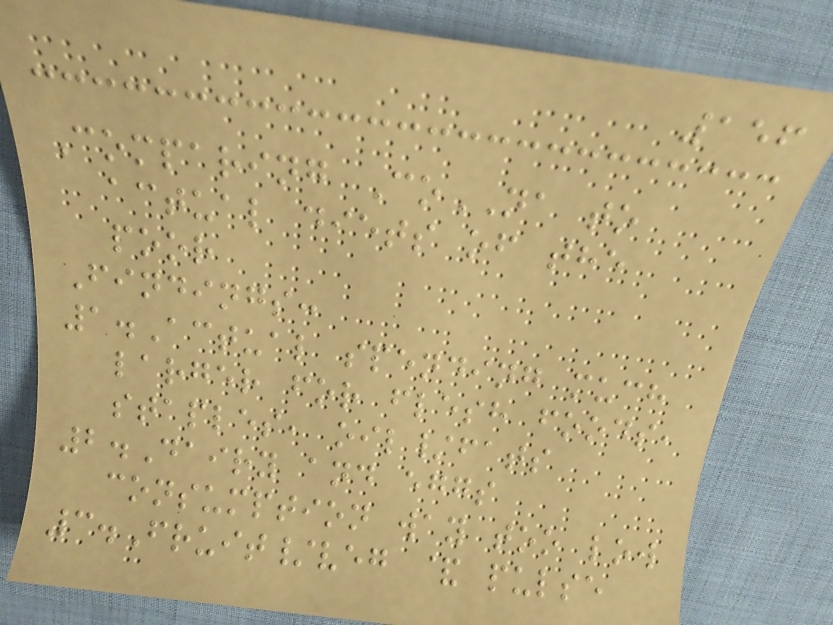156
Comparing CoNA to
actual diets of the
poor
Findings:
1.Actual spending much
larger for flesh foods,
staples, oil/fats
2.Dairy and eggs
consumption way too low
3.Fruit/veg & pulse
